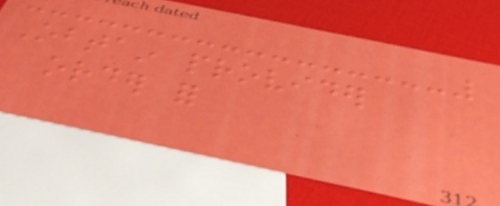Obtain provider
order for
